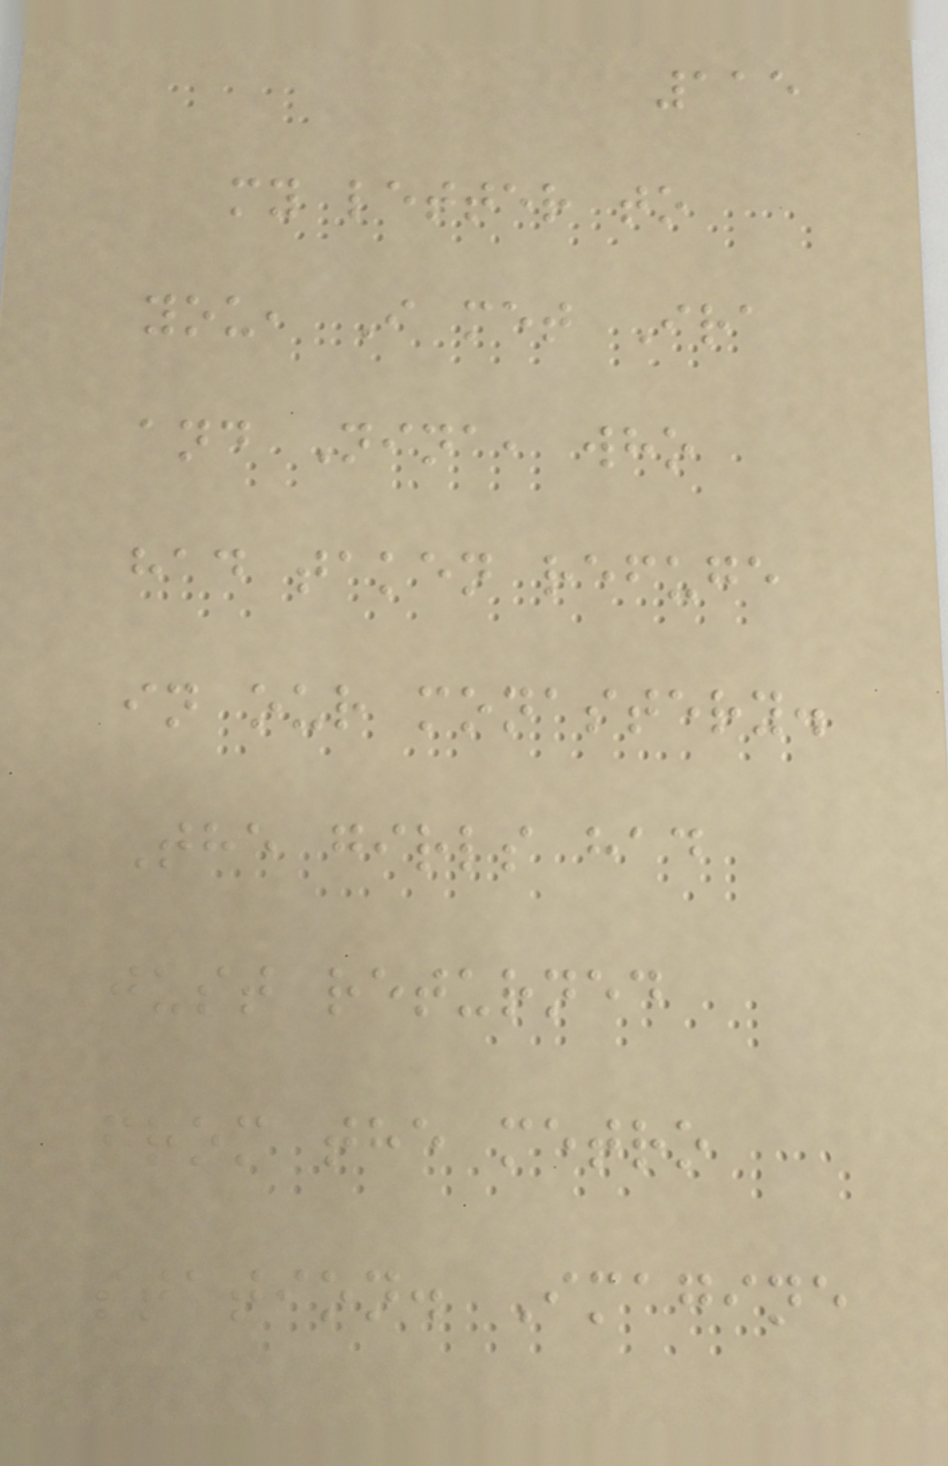115
my letter to
you, I met Ira
and Nina, who
had taken refuge
in our monastery.
The girls had
just returned
from the metro
station. Imagine
